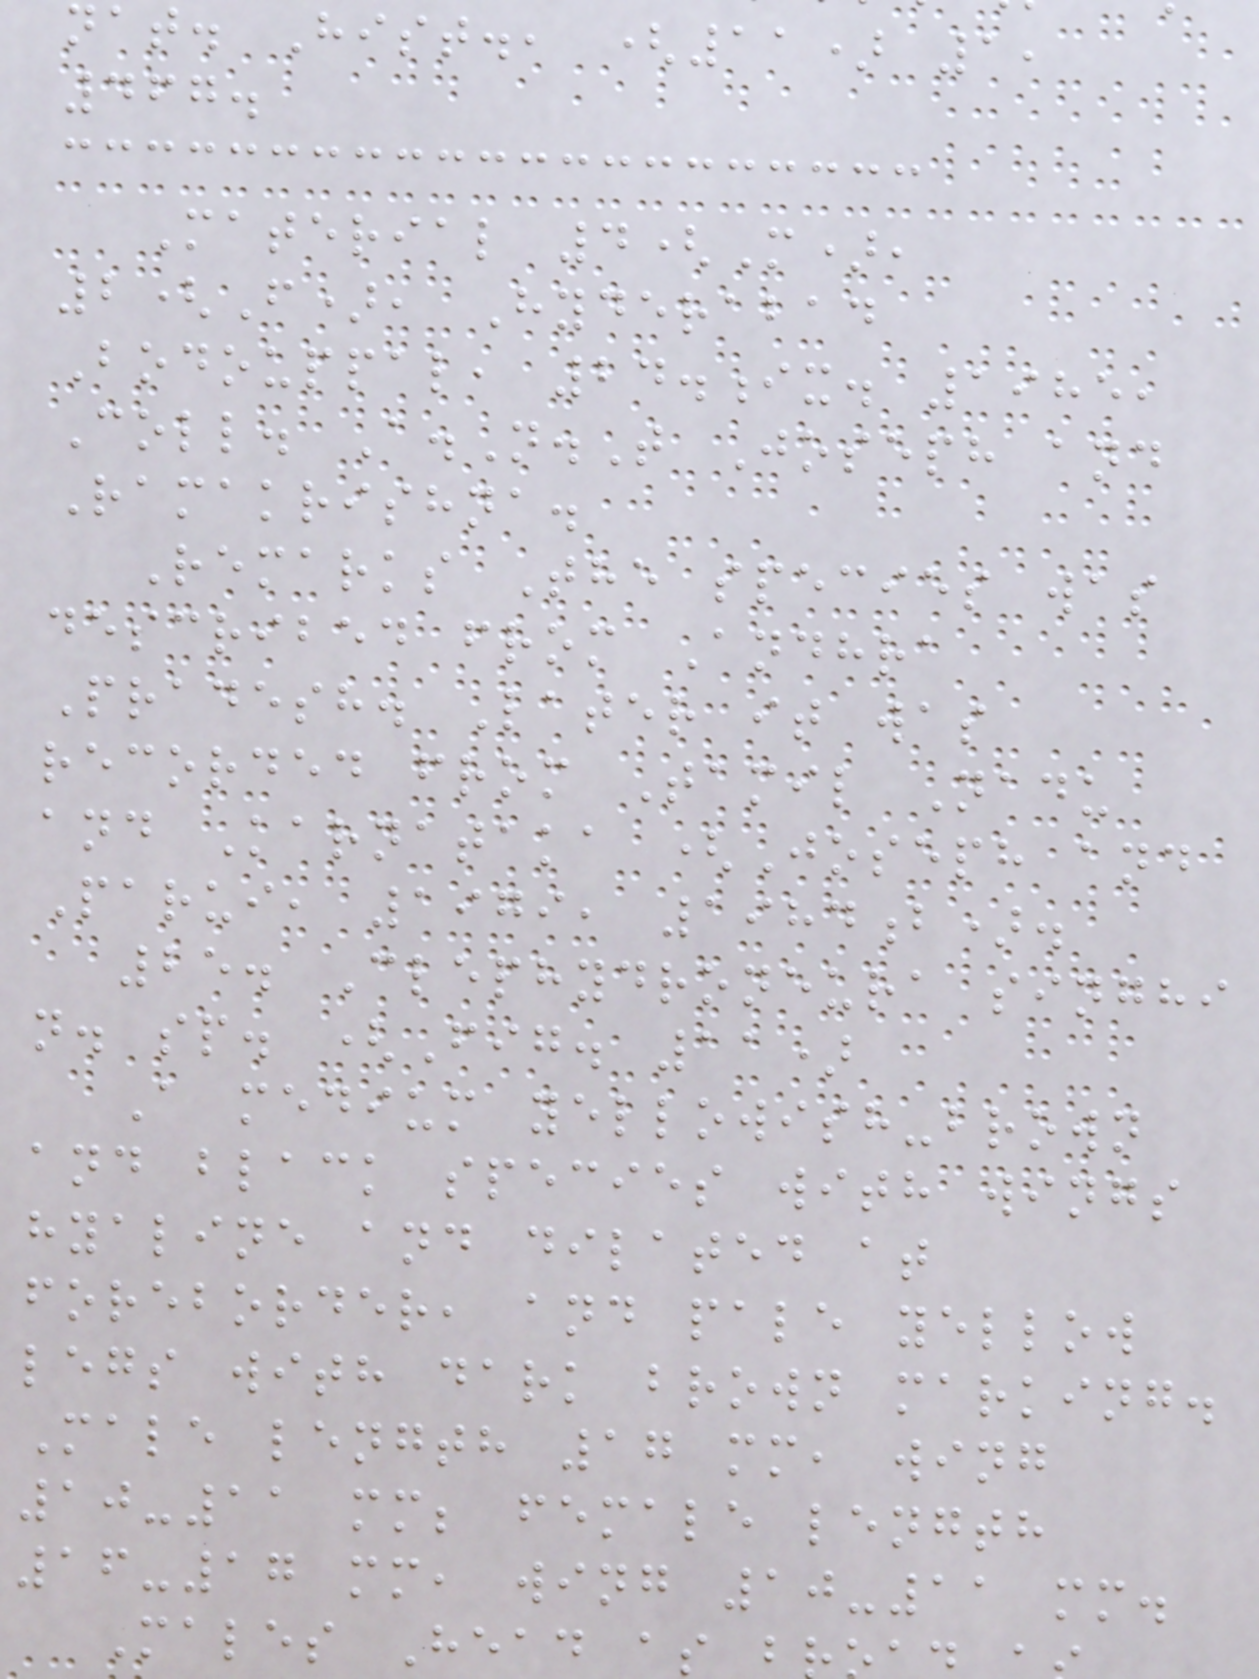nat. Hist., (11) 1,
467.
Material 4(M),
2(F), Hyderabad
Bodouppal, 24.ix. 1985,
Coll. A.N.T Joseph and
Ramakrishna.
Remarks The species was
described from Andhra
Pradesh. Later it was
recorded from Tamil Nadu
and Karnataka (Joseph and
Parui, 1979, 1984b).
25. Clephydroneura singhi
n. sp. (Fig. 11)
A medium yellowish-brown
and black species with wings
hyaline and dilated at
foreborder, and pale yellow
legs with dark brown marking.
Male length 17 mm, wing
10-11 mm; female length
16-17 mm, wing 10-11 mm.
Males Head as
